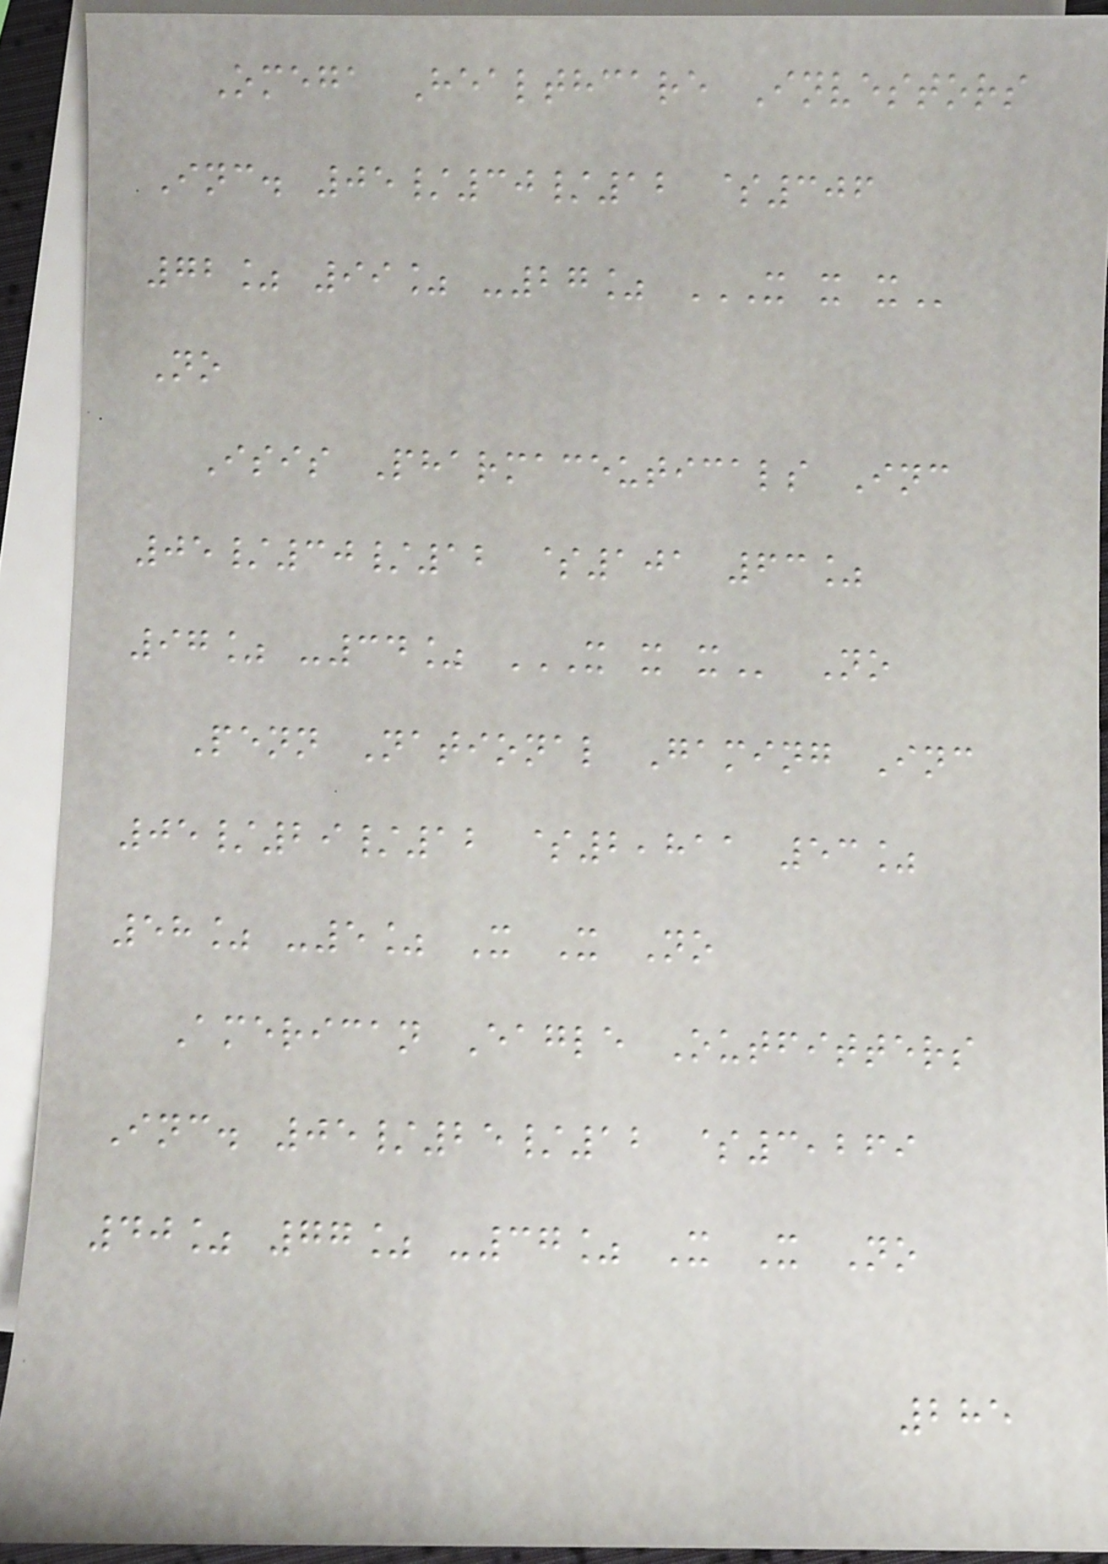Omega Healthcare Investors
Inc. 05/30/12 $306
72% 99% -27% X X X
No
Isis Pharmaceuticals Inc
05/30/12 $101 63%
97% -34% X X X No
Penn National Gaming Inc
05/29/12 $2,811 53%
58% -5% X X No
American Eagle Outfitters
Inc. 05/25/12 $3,269
40% 77% -37% X X No
285
